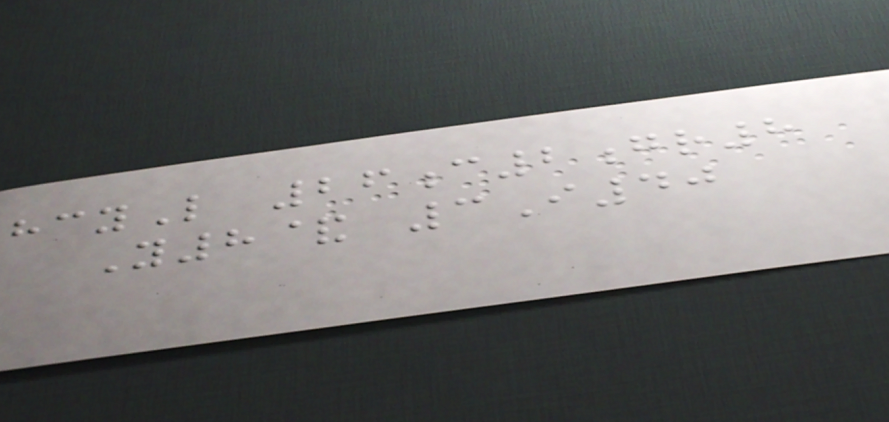hcyL 26c2gr8
Y8& 3I40
